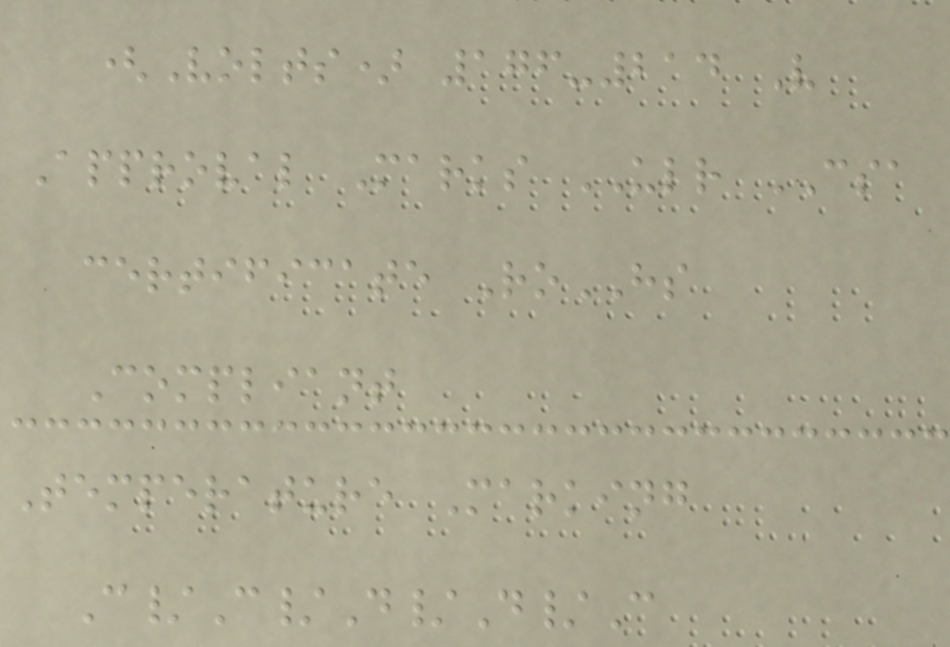(Volts) 176-214 V
Approval Marks ULR CSA
certificate RoHS
Compliant
Temperature Marking
C/C/D/D/C
